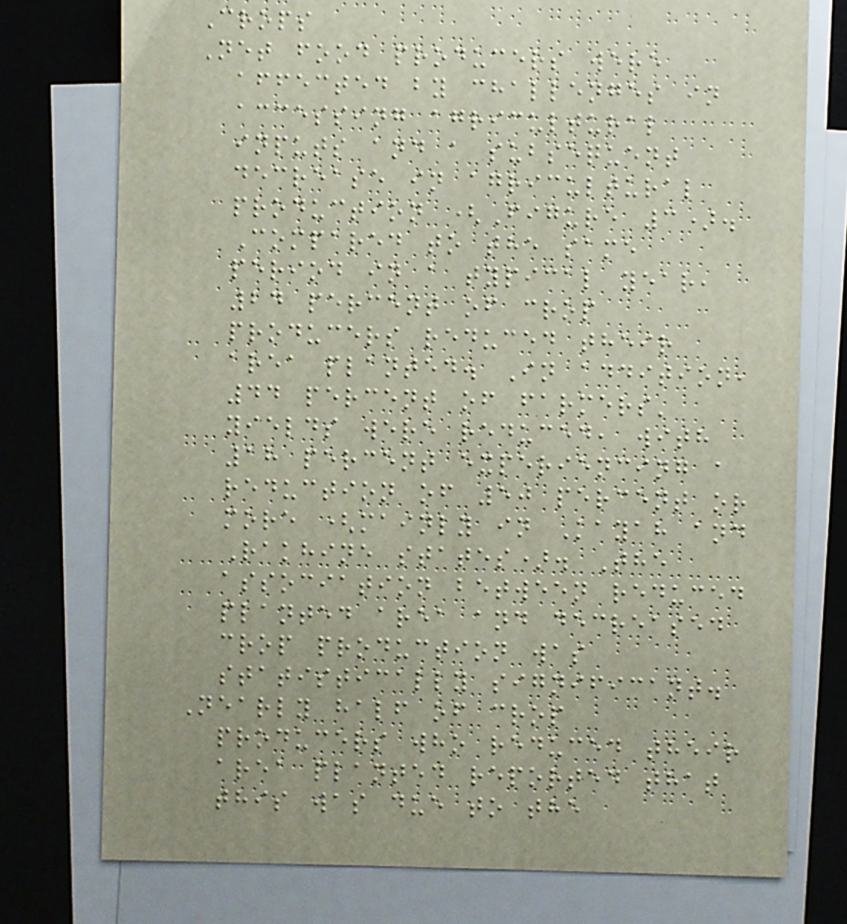Crops
Net food producers were
affected by challenges in
accessing agricultural
inputs and a subsequent
decrease in agricultural
production (Figure 3).
Compared to the same
period in a typical year,
24 percent of crop
producers reduced their
area planted. In addition,
44 percent of farmers'
yields were reduced, with
18 percent experiencing a
reduction of 50 percent or
more (mainly in Kayah and
Rakhine states). The
association between reduced
planted area and decreased
crop production was
statistically significant.
Nearly half of crop
producers who reduced their
area planted reported that
this was due to the
